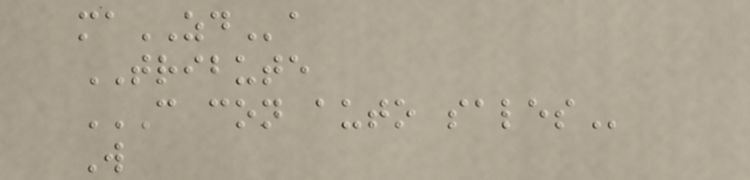maZDa
TRIBUTE
C CON AUTO SALES
W
